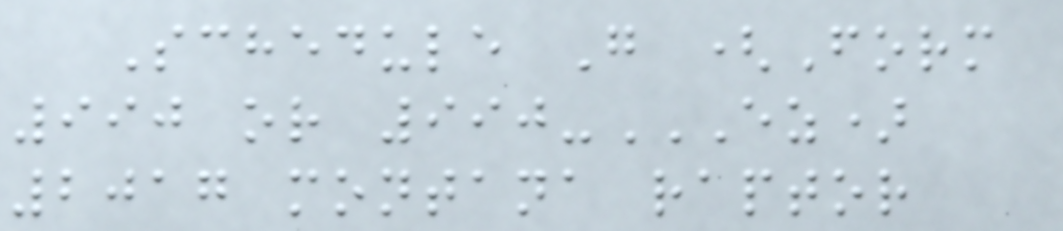Schedule G (Form
990 or 990-EZ)
2017 MONTANA RAPTOR
